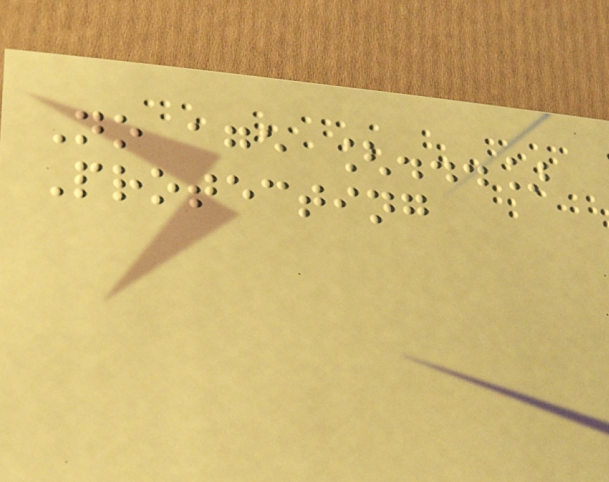No age [...]
Protecting
